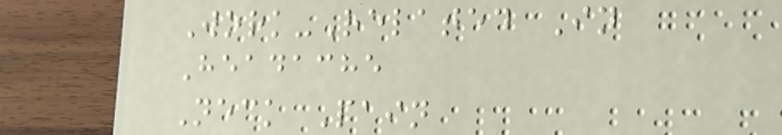Work-Related In
Headache
Neck Pain
